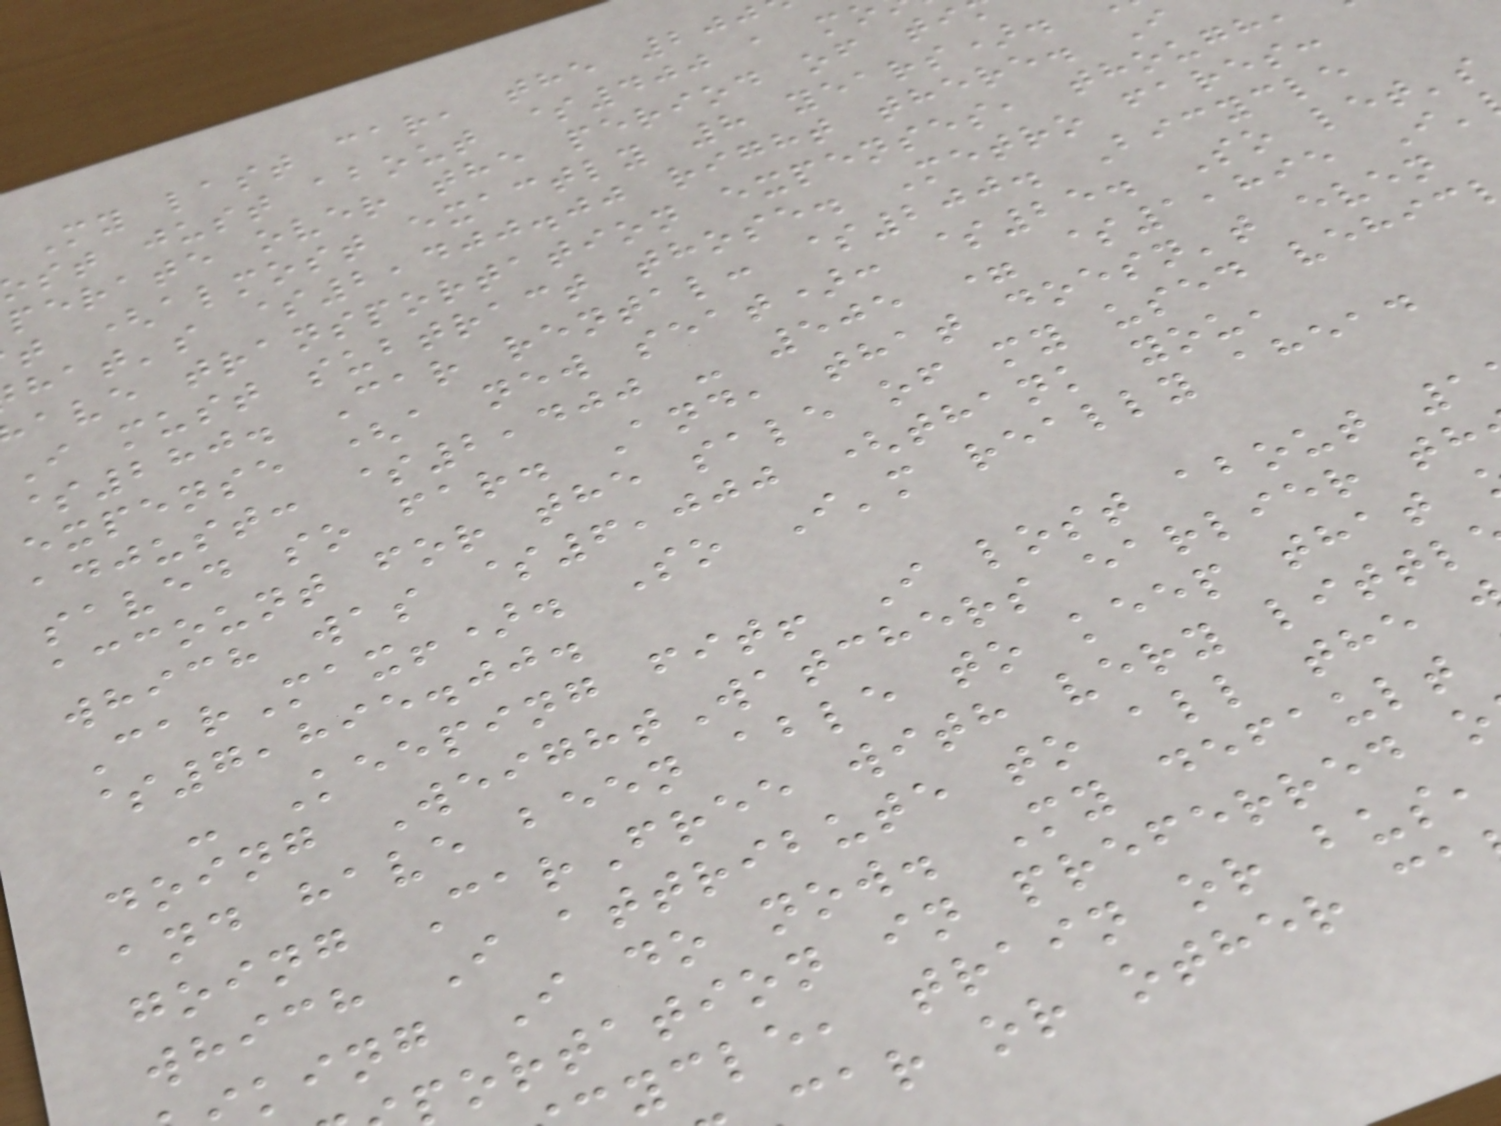My last car, the 200
ost just about $400 a m
perate over the period of ti
t (almost exactly 8 years).
hat's $2,400.00 right there. I
ave transportation expenses, though,
I must subtract those. Metro fares:
$280. Car rental: $200. Bicycle
expense (a new seat): $25. So let's
adjust: $2,400 - 505 = $1,895 I'
saved so far. And, that doesn't even
account for the sale of my used vehic
which was $6,000 (thank you,
CarMax!). So I'm really ahead
$7,895.00.
- Keeping fit! I lost about 1
doing WeightWatchers earlier th
and have been able to keep that
going CarFree with very littl
which I attribute to all the
king I do now. My default
ortation in preferred o
ycle, train or bus,
ar or other ca
